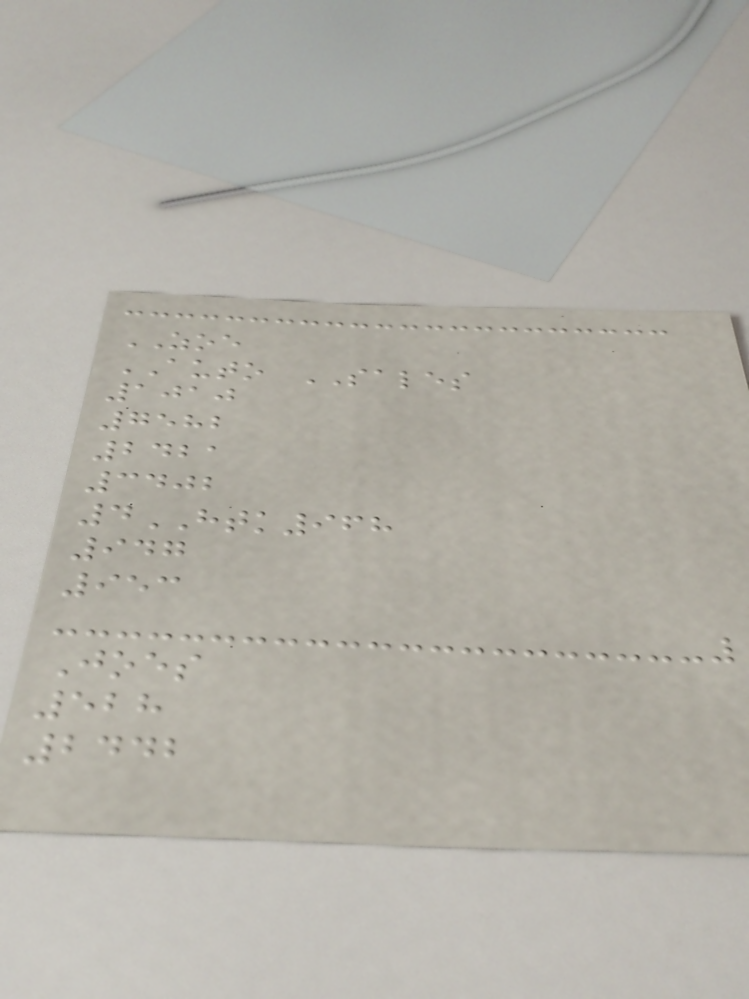ZOE
AUTO SALES
1010
7582
2421
3402
4HTK968
947
953
Joes
528
2442
